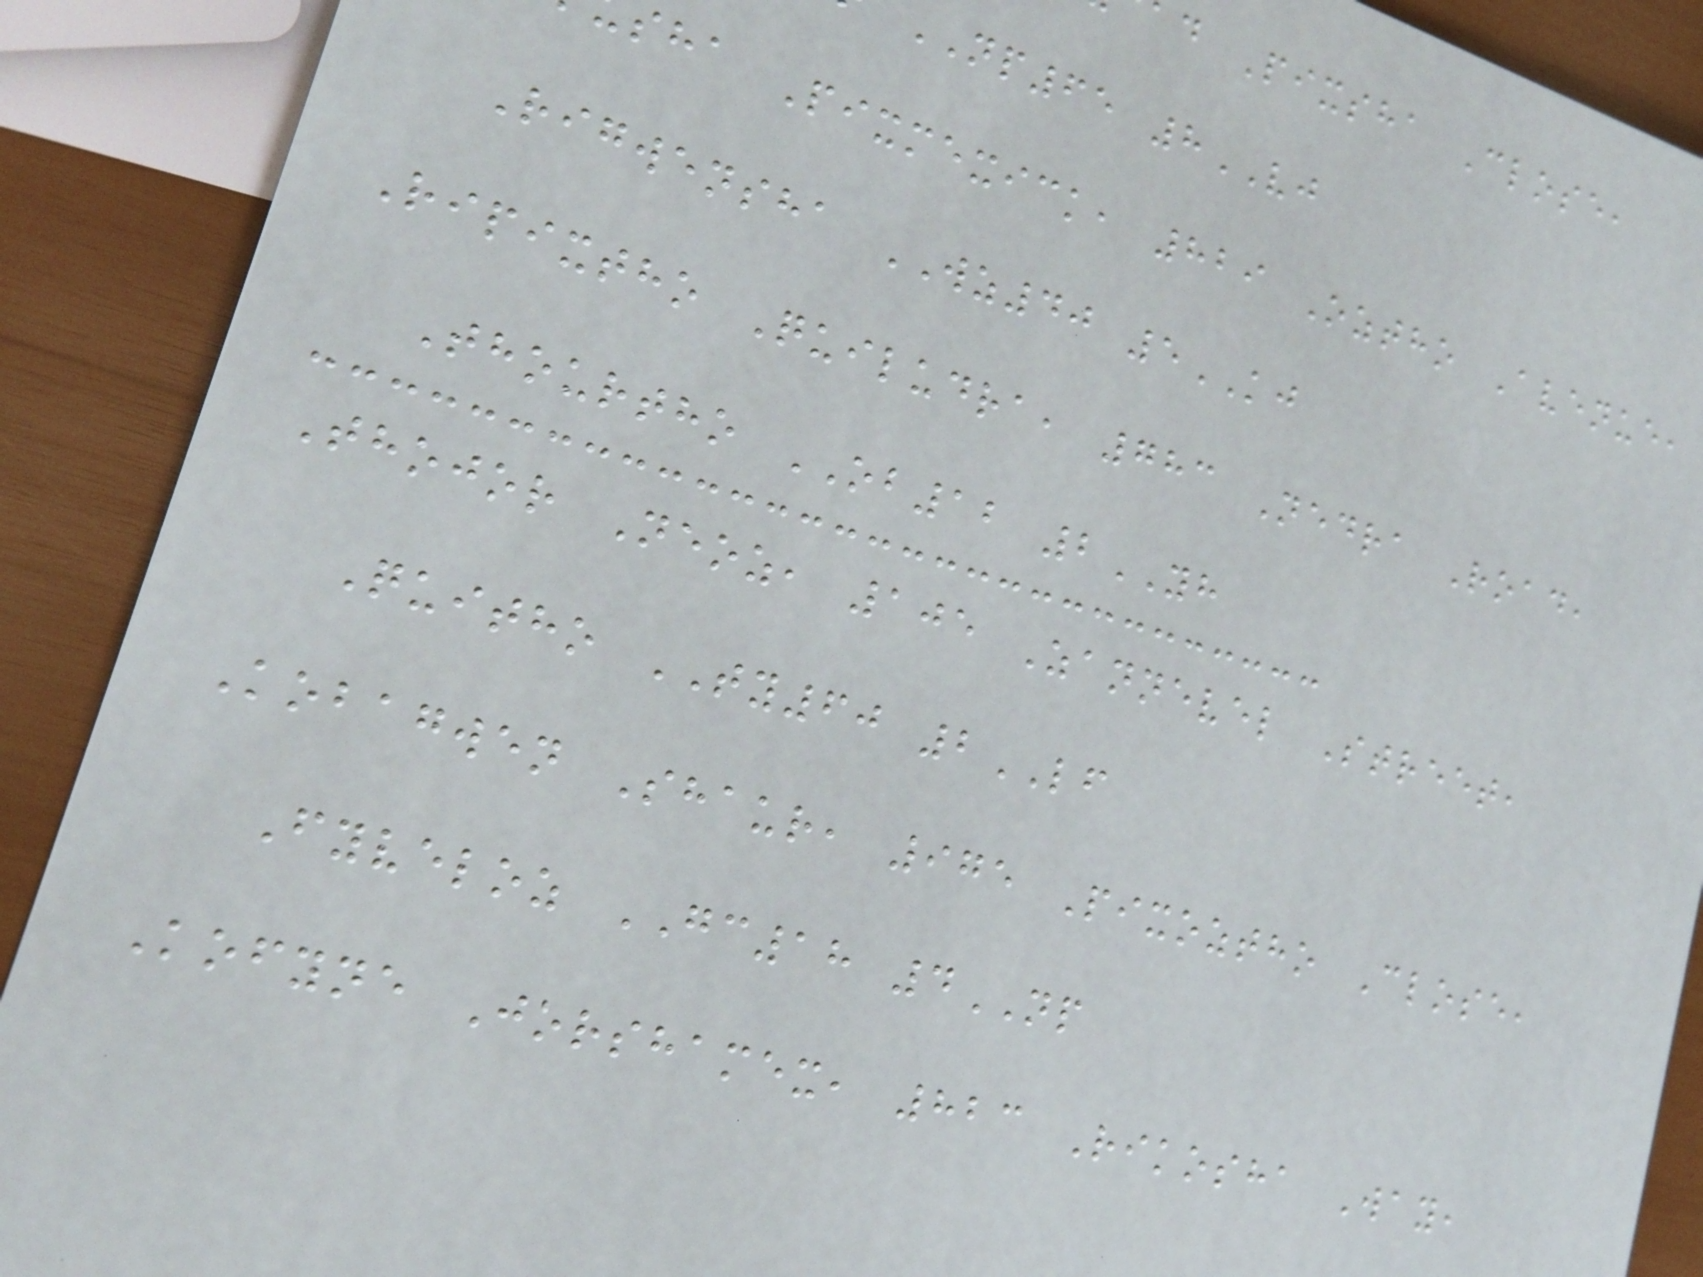ad Pixsha Close,
NP65 8VJ
sha Pixmexick, 829 Oztho Avenue,
Rigwensha WZ40 5KJ
Ripixtho Quiludra, 783 Nedra Road,
Thourtho OB12 2YH
Thojor Neoz, 105 Zannevel Street,
Quitho TY60 2LF
Kobagwen Shaur, 975 Pixoztho Close,
Fyveloz GC18 4NP
Kofyne Jorshamex, 823 Rikosha Way,
